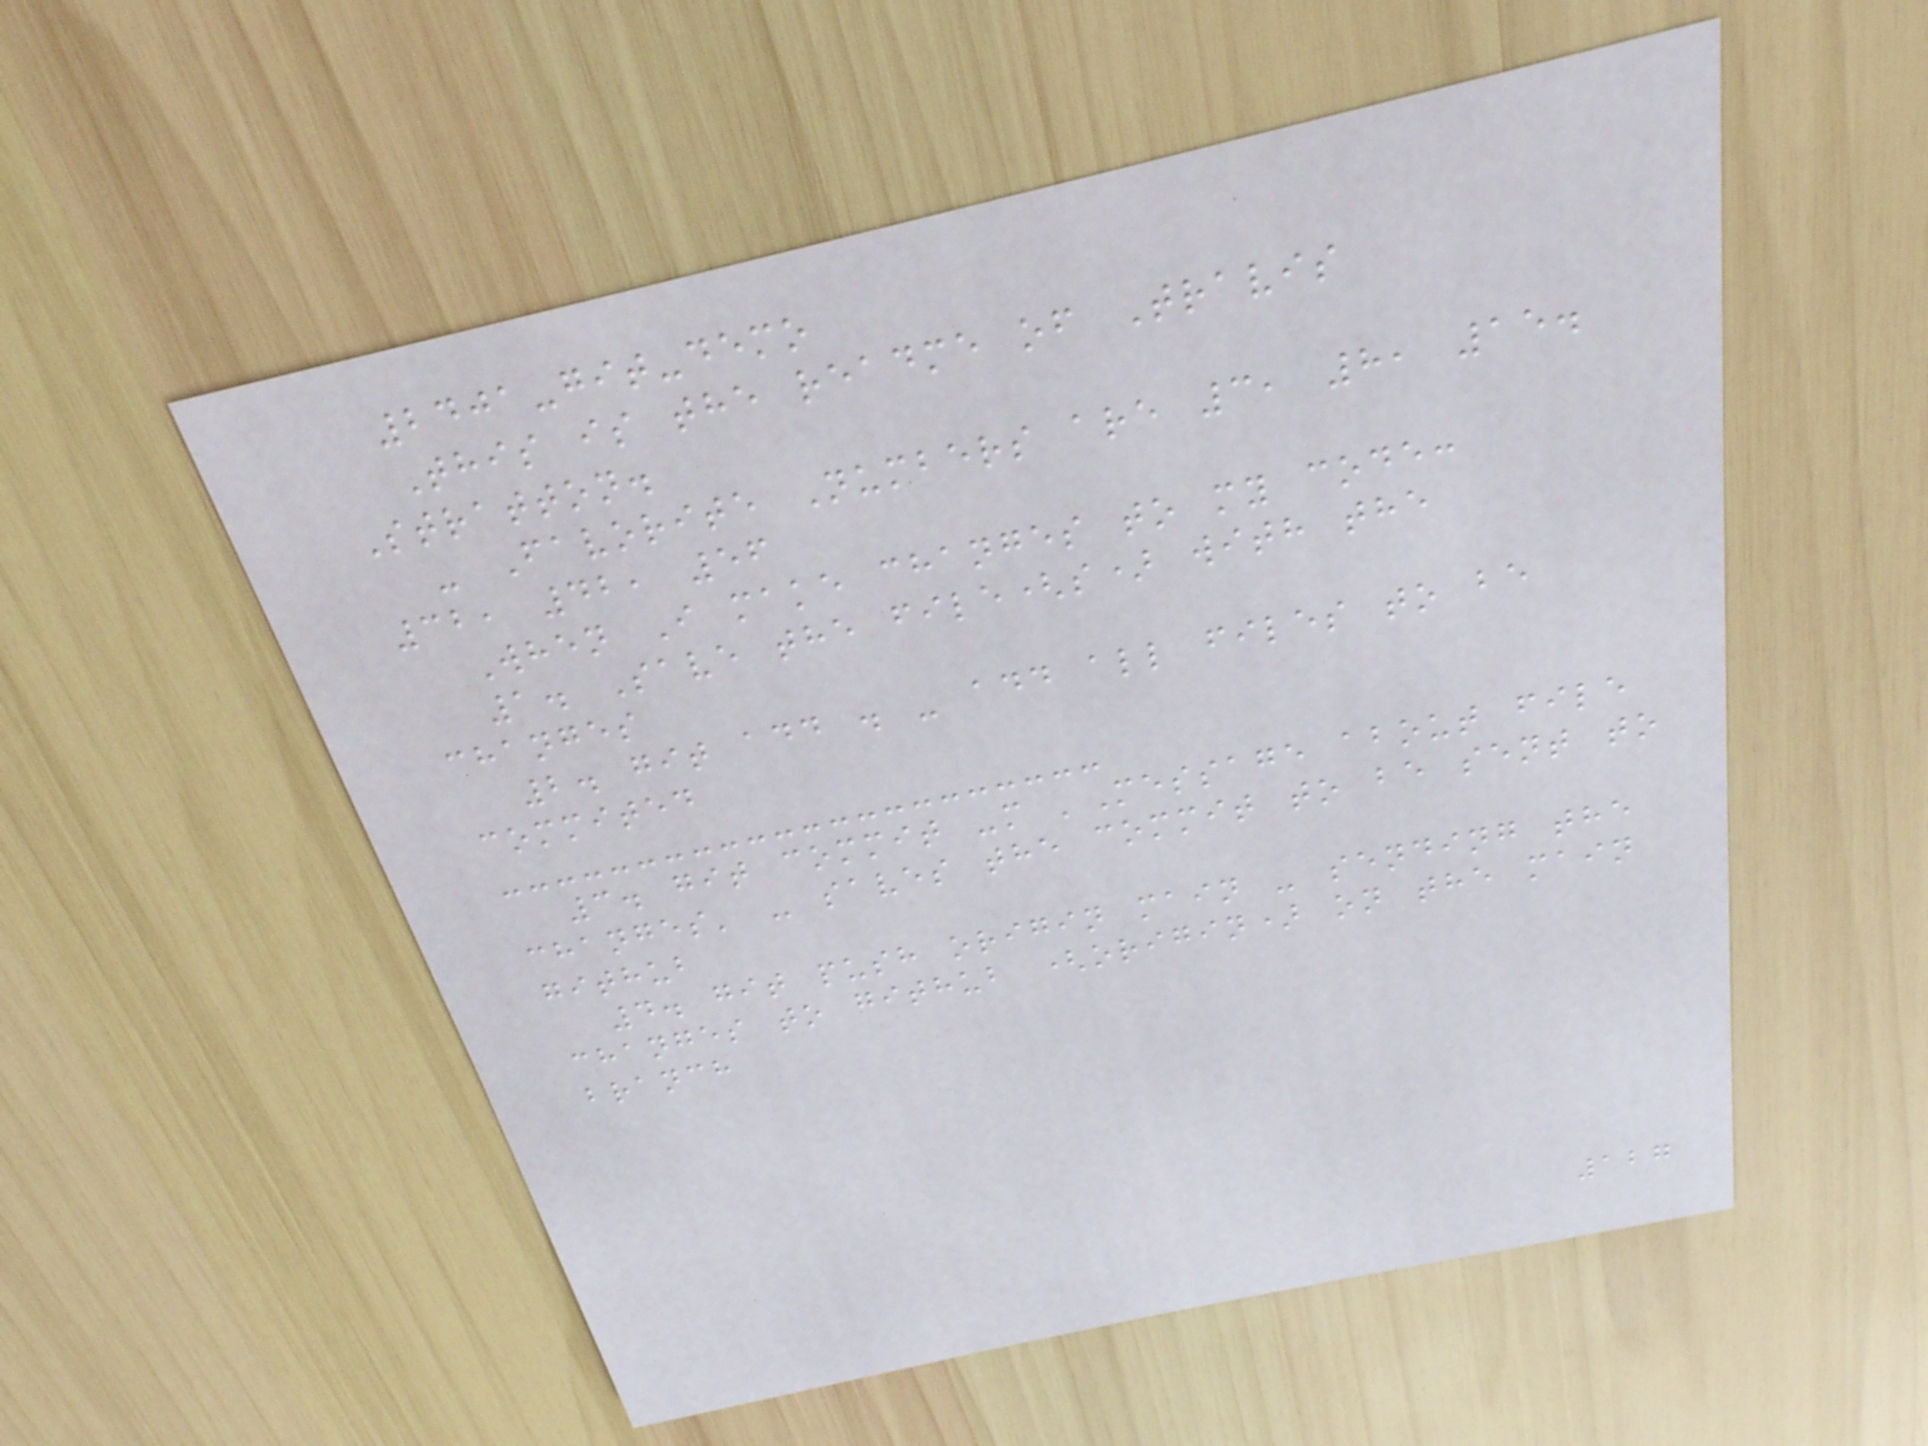2401-git-demo
This is the readme of Travis
Stratton.
- Favorite Numbers are 3, 8, 15.
32, 42, 56
When I make changes to my code:
1. Save the file(s) with the
changes
2. git add . - add all files to be
commited
3. git commit -m 'Message about file
changes' - saves the commit to be sent to
github
4. git push origin main - sending the
changes to github (origin) on the main
branch
127
